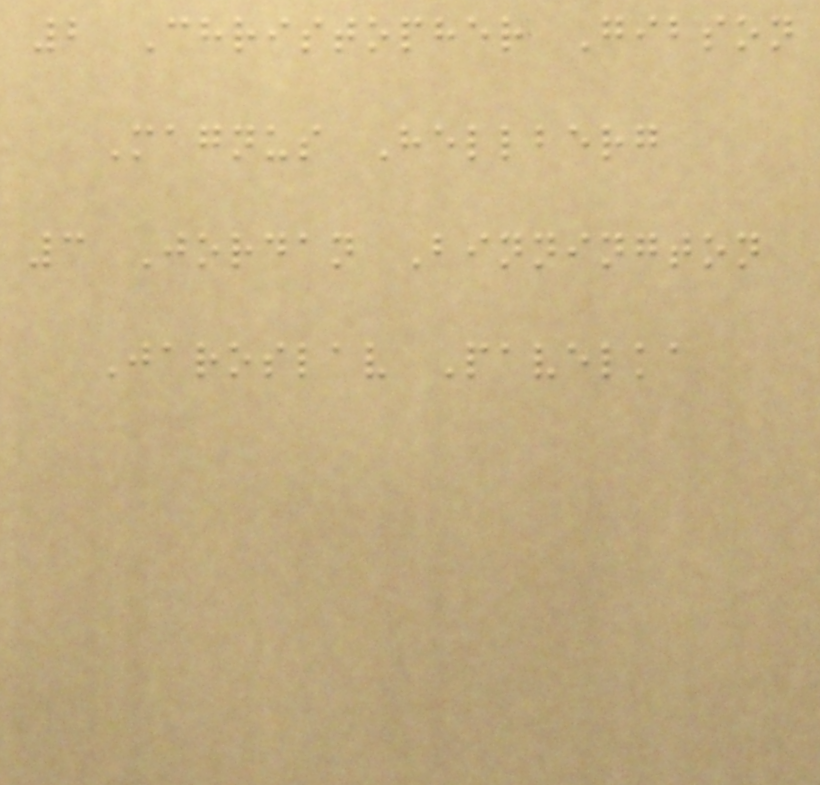2 Christopher Gibson
Magnus Hellberg
3 Jordan Binnington
Jaroslav Pavelka
